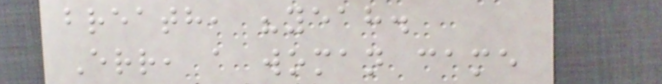breath, "yeah.
Err, a woman came
